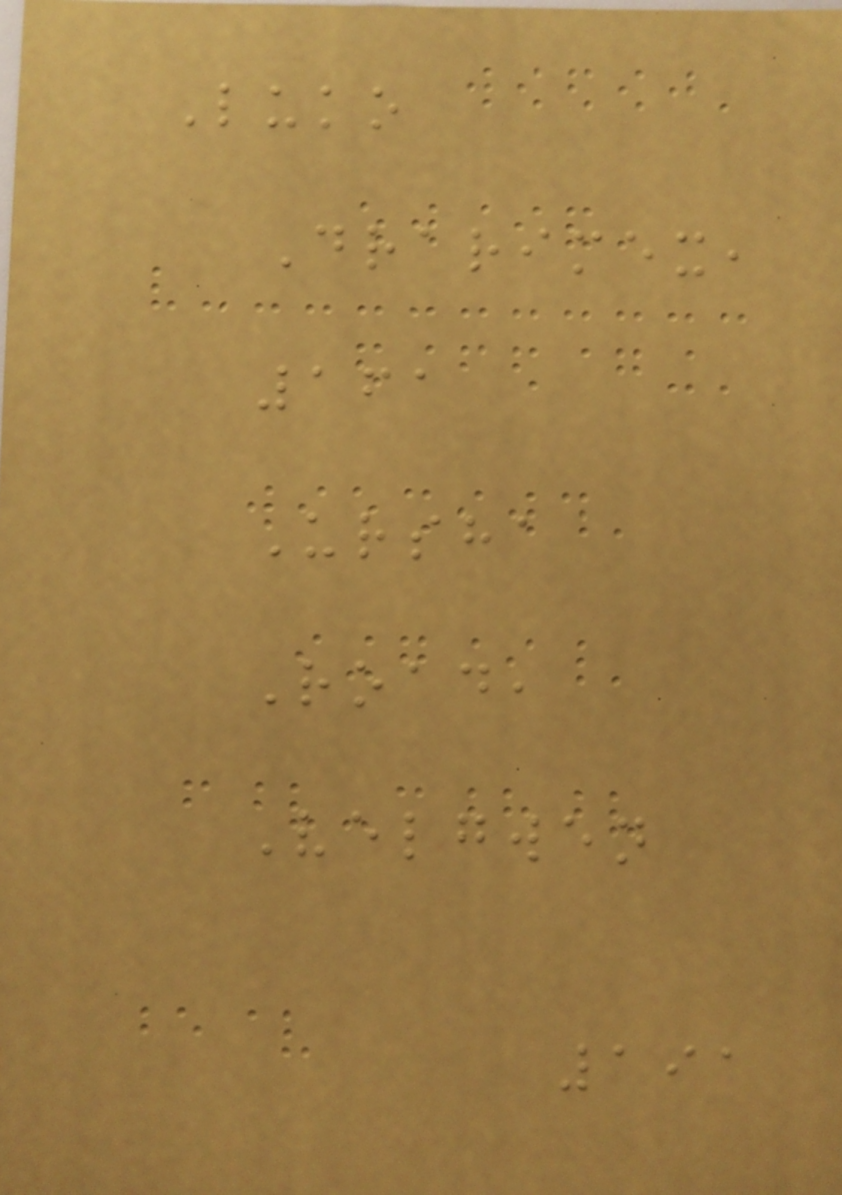Luko
Drarimex,
161
Ursha
Road,
Velgwen
191
